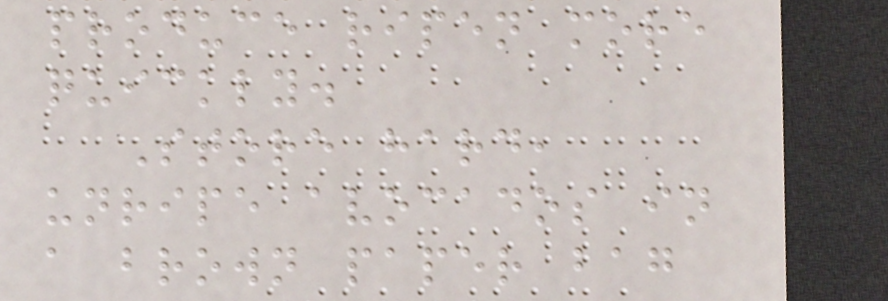produce ripen more
quickly.
Store hard,
unripe avocados in
a brown paper bag
